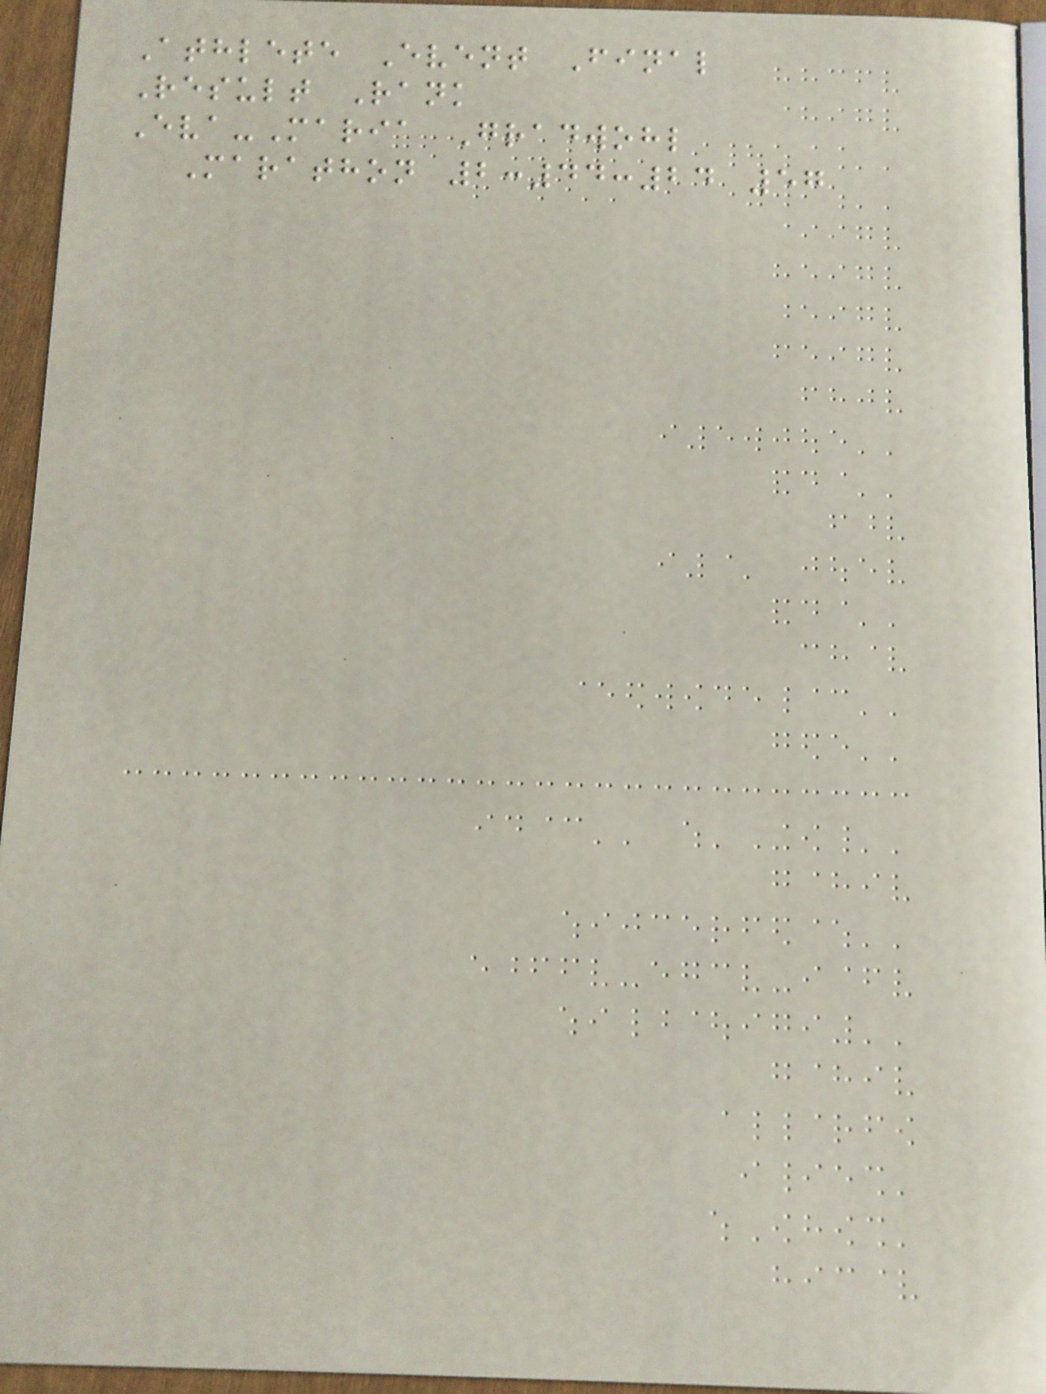Athlete Event Final
Result Rank
Eva-Maria Gradwohl
Marathon 2:44:24 57
